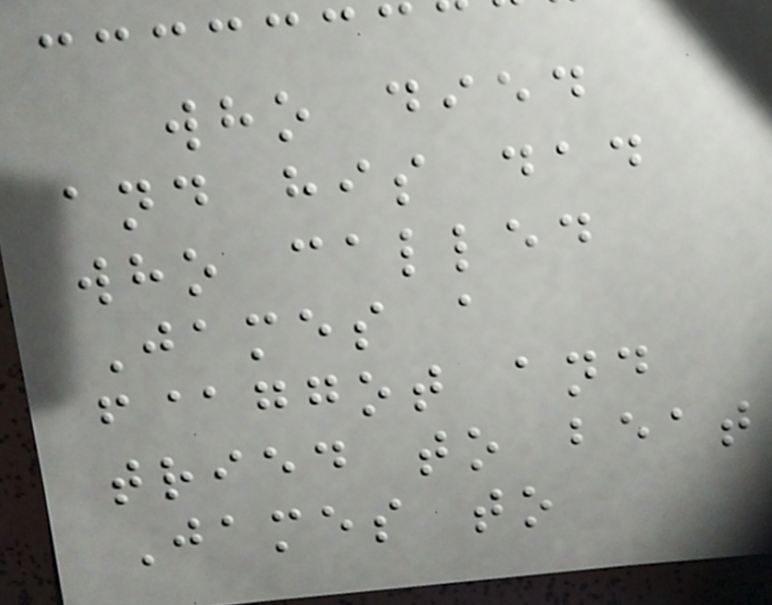who died
and his dad
who called
James a
f@ggot and
tried to beat
James to
